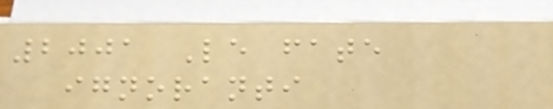2001 Le fate
ignoranti
